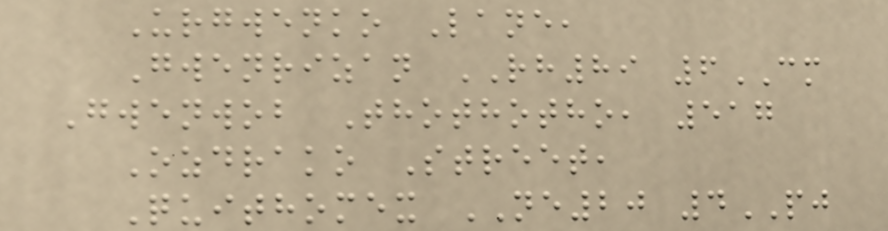Urgwenko Lane,
Gwenrizan RH89 6CM
Gwenwob Thothotho, 517
Ozdrako Street,
Quithomex NE20 4PJ
